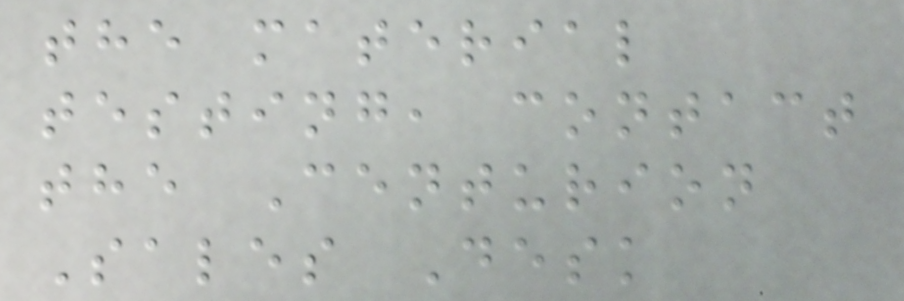the material
testing, contact
the Centurion
Sales Desk
